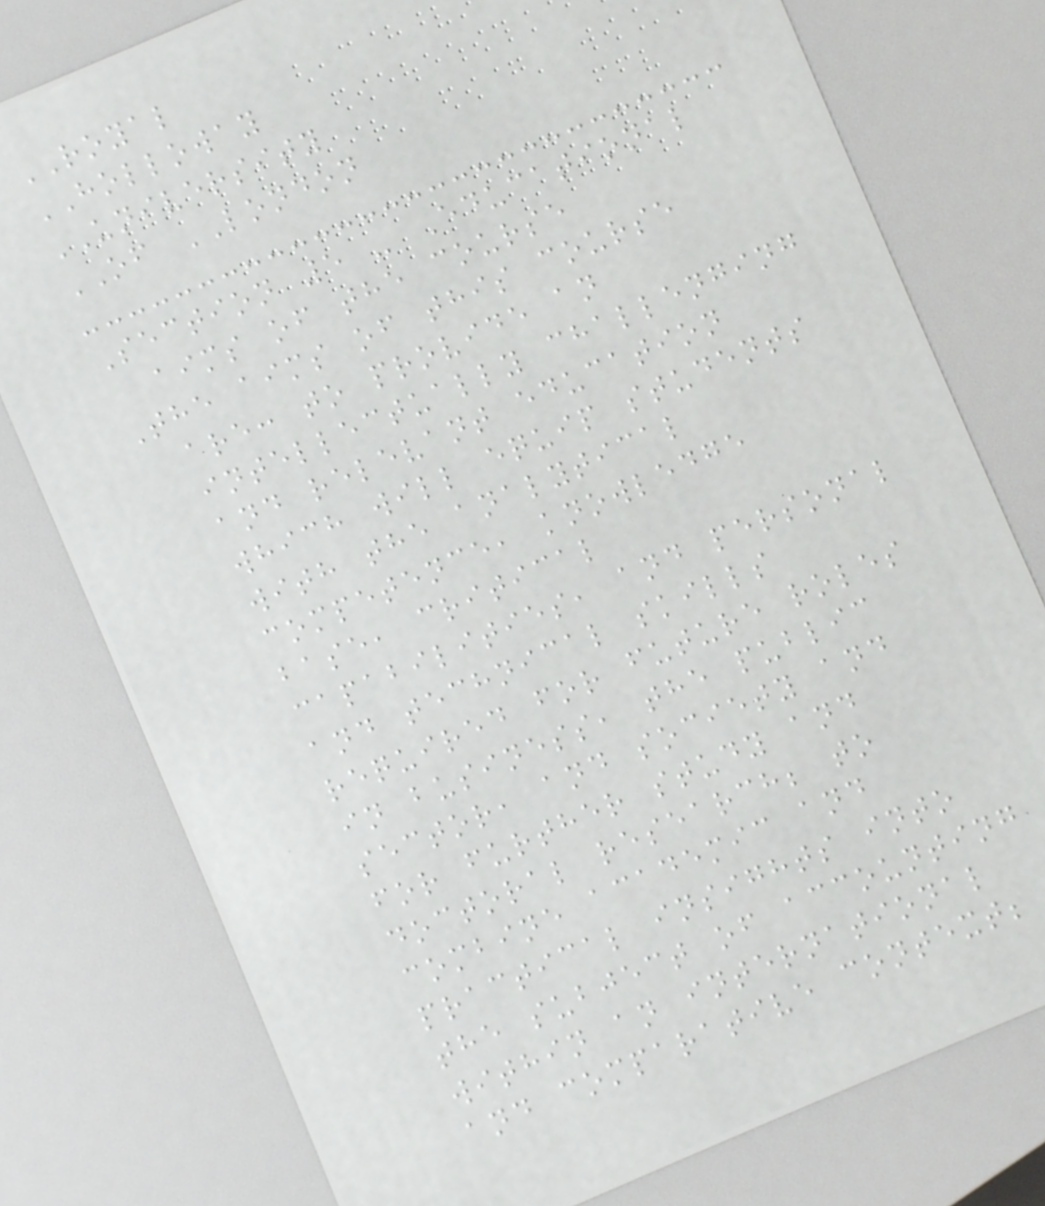ROYAL
HOLLOWAY
UNIVERSITY
OF LONDON
Section 5 - Educational
aims of the course
The aims of this course
are: to provide an
intellectually challenging
and relevant education
which will equip students
with the analytical
competence, knowledge
base, critical
capabilities, and personal
and technical skills
required for future roles
in business, the public
sector, and society and
for further study and
doctoral research; to
combine academic and
practical insights into
the subject of accounting
within an international
and comparative context;
